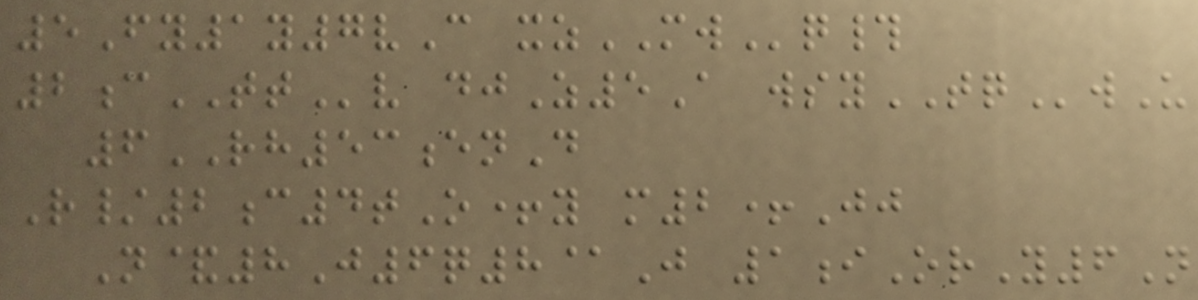5Fy1y7vC xzMWq#
2cTTv djZ5A wsyTQwU
6RH53enD
R/2c4tO+y m2+Jj
N&8J6q8@J 1iOrY6N
